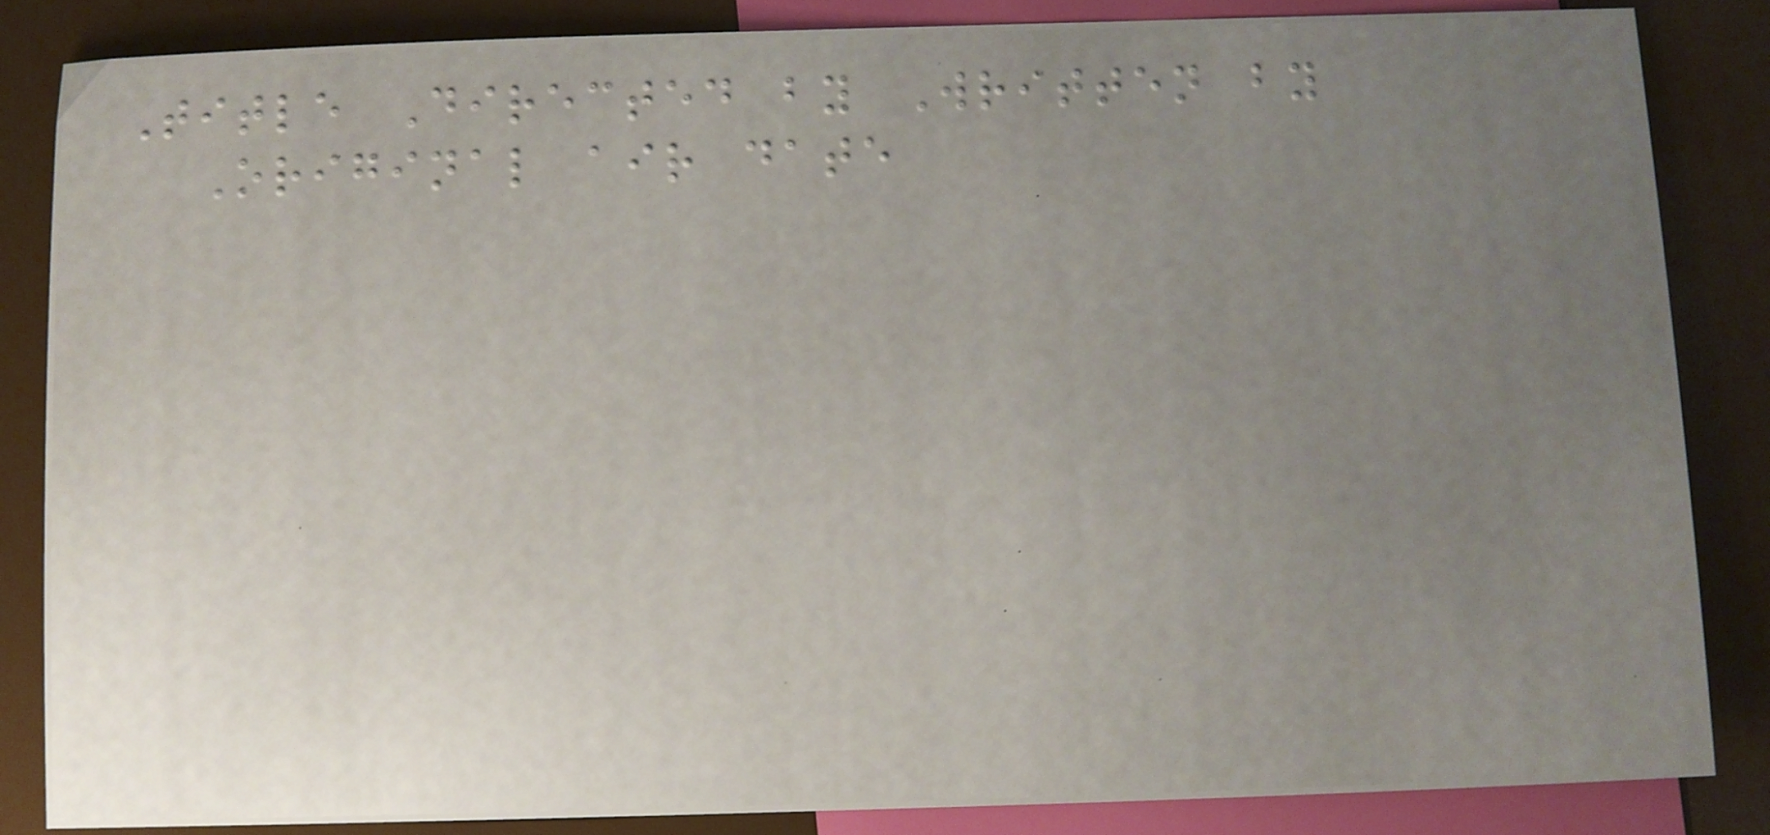Title Directed by Written by
Original air date
